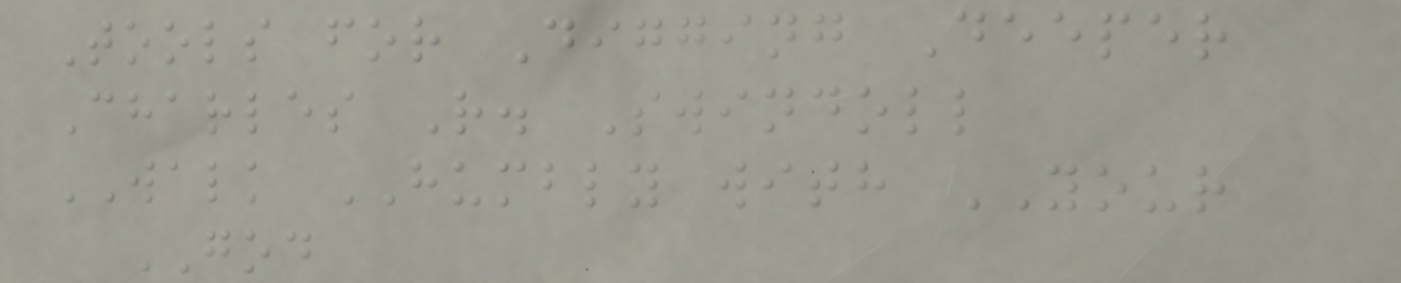Tools for Digging Deeper
Charles R. Swindoll
WALK HUMBLY with YOUR
GOD
